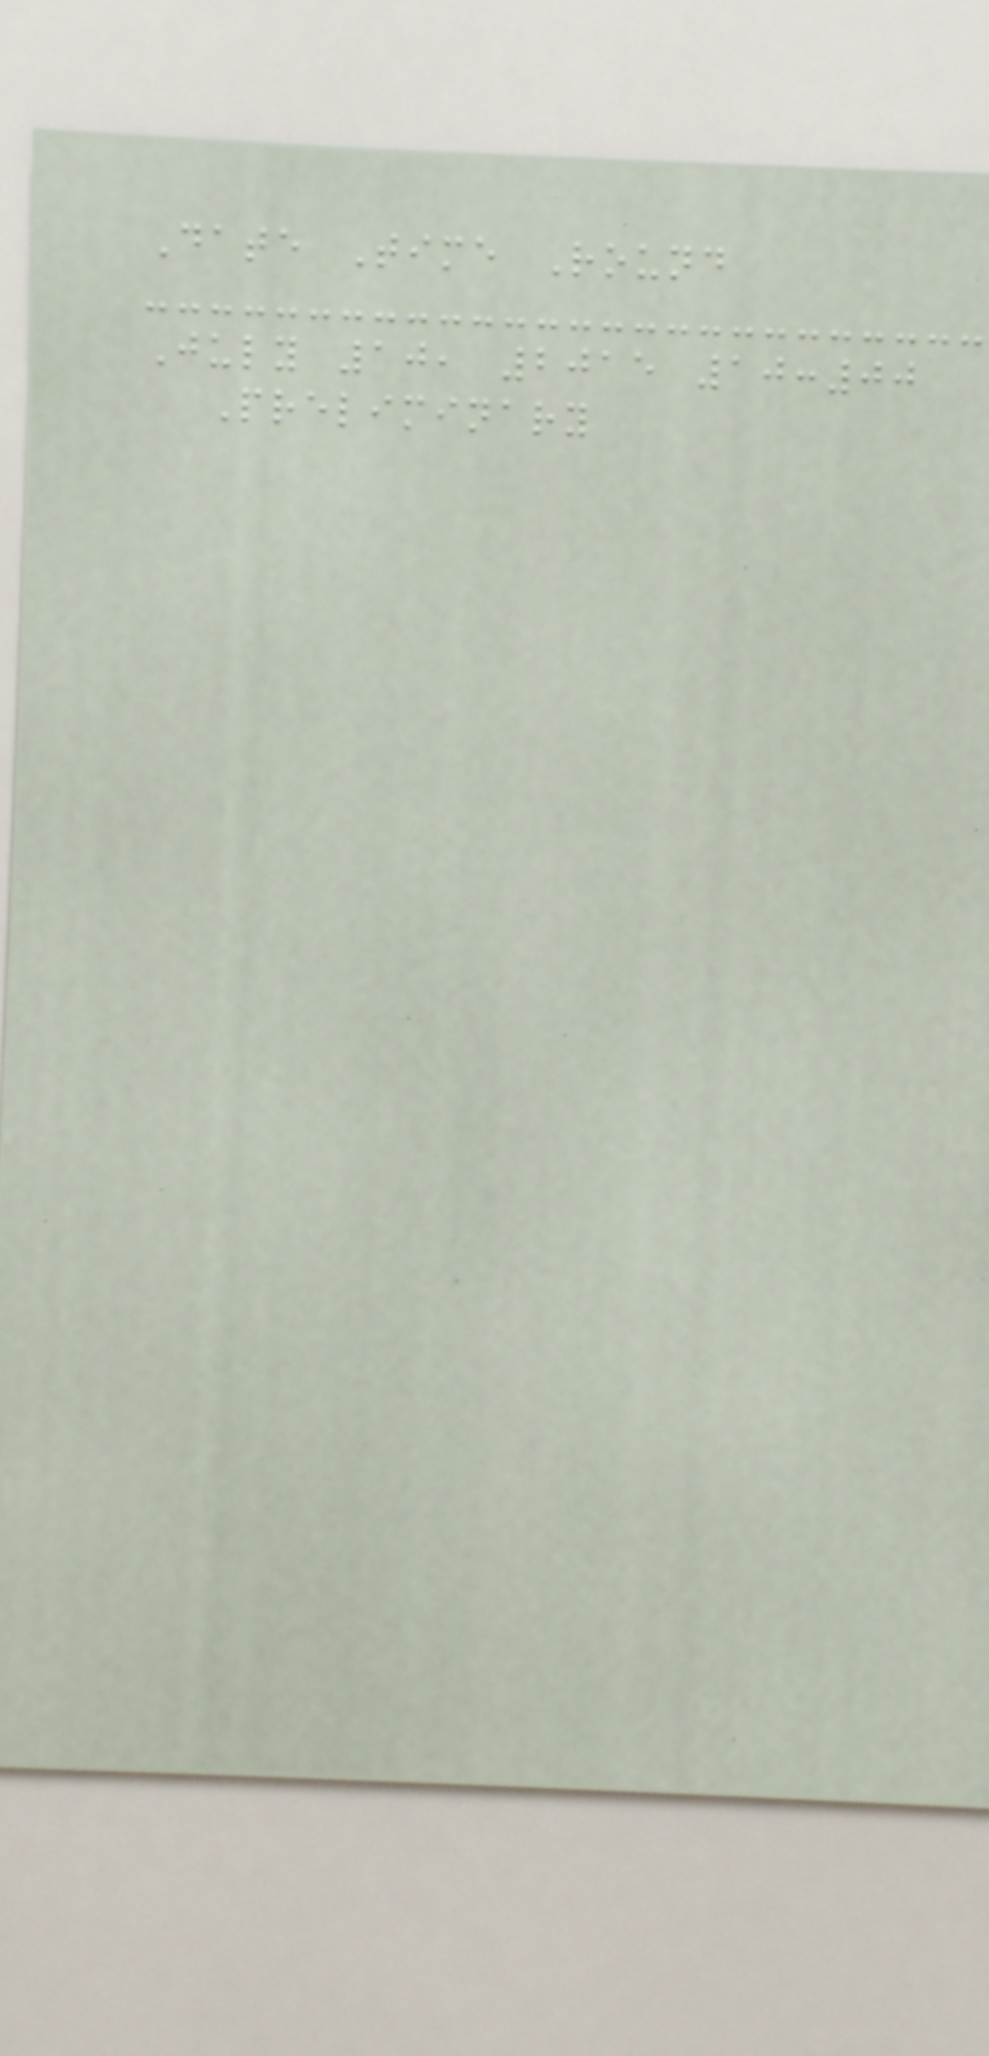Date Time Round
July 10, 2015 10:00
Preliminary
